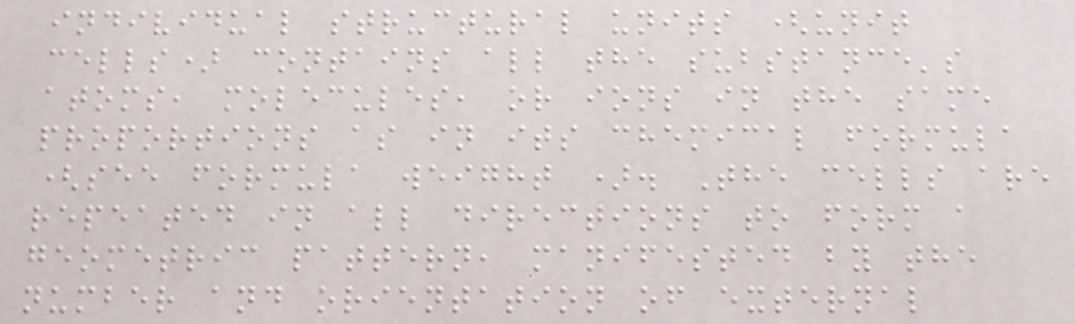individual structural units (unit
cells) contains all the substance's
atoms, molecules, or ions in the same
proportions as in its chemical formula
(see formula weight ). The cells are
repeated in all directions to form a
geometric pattern, manifested by the
number and orientation of external
